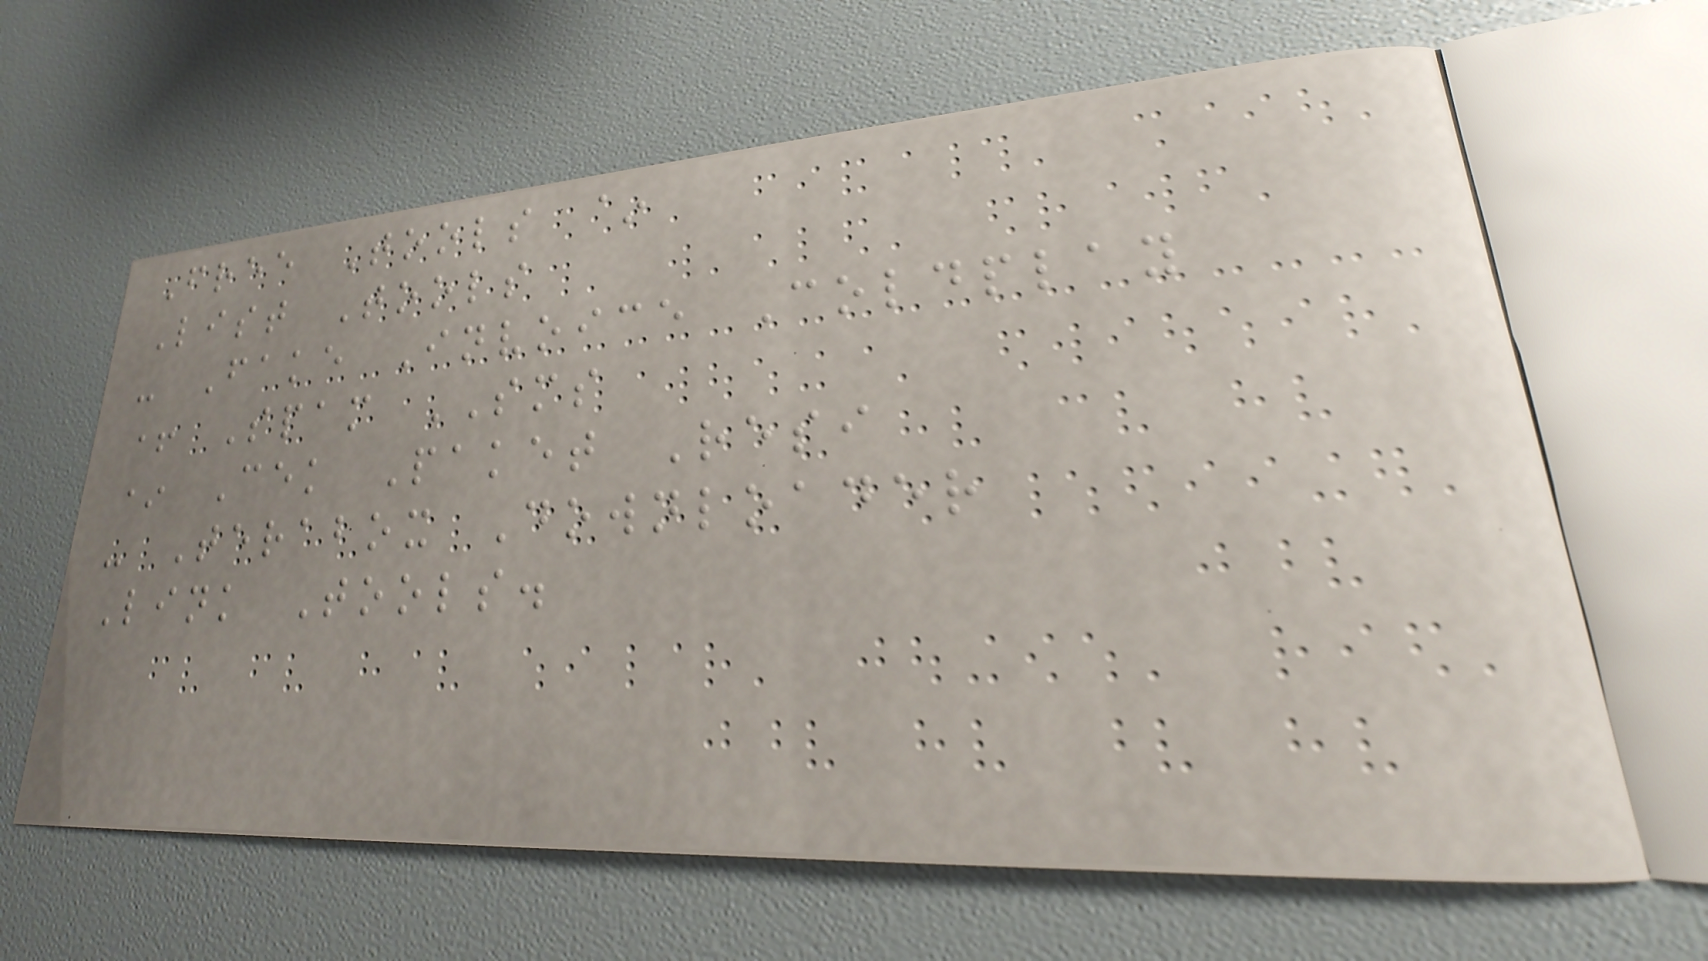Free Tools ~
List Tools
- Fake Invoice Coldplay
+ Spam SMS
* Cek Paket Resi
- Terabox Downloader
Link Tools.
